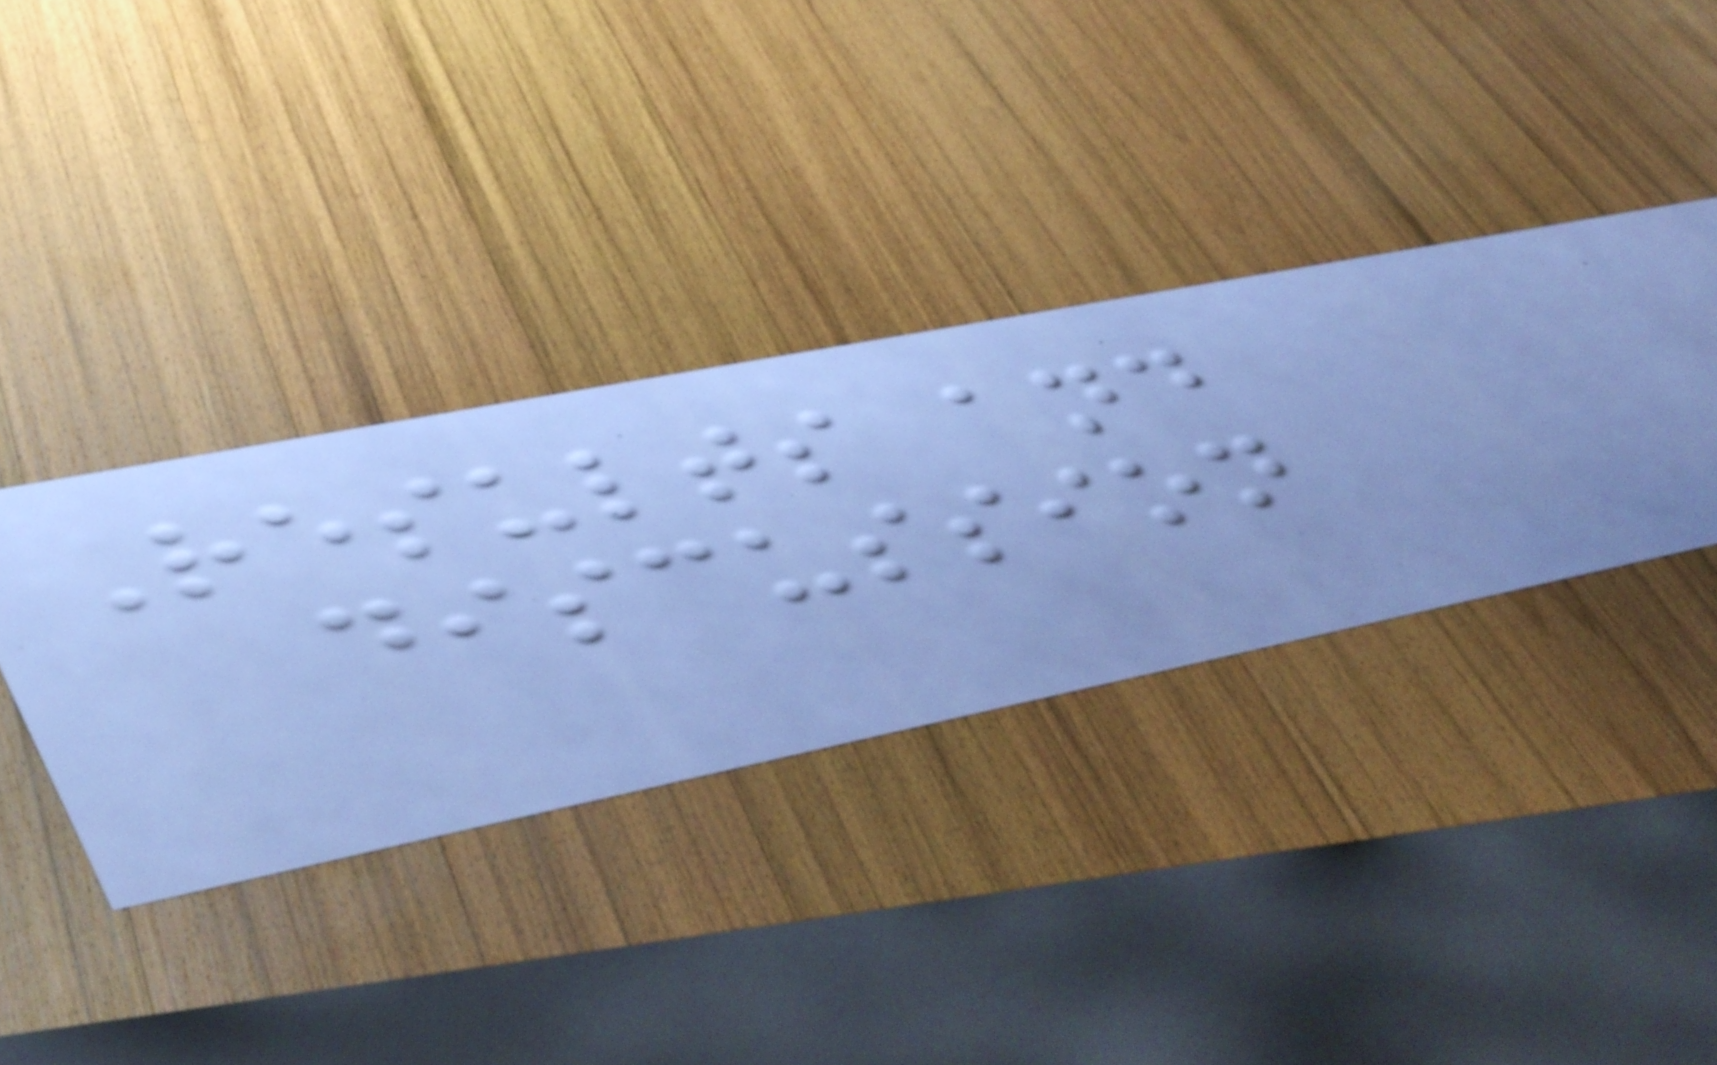Results and
discussion
